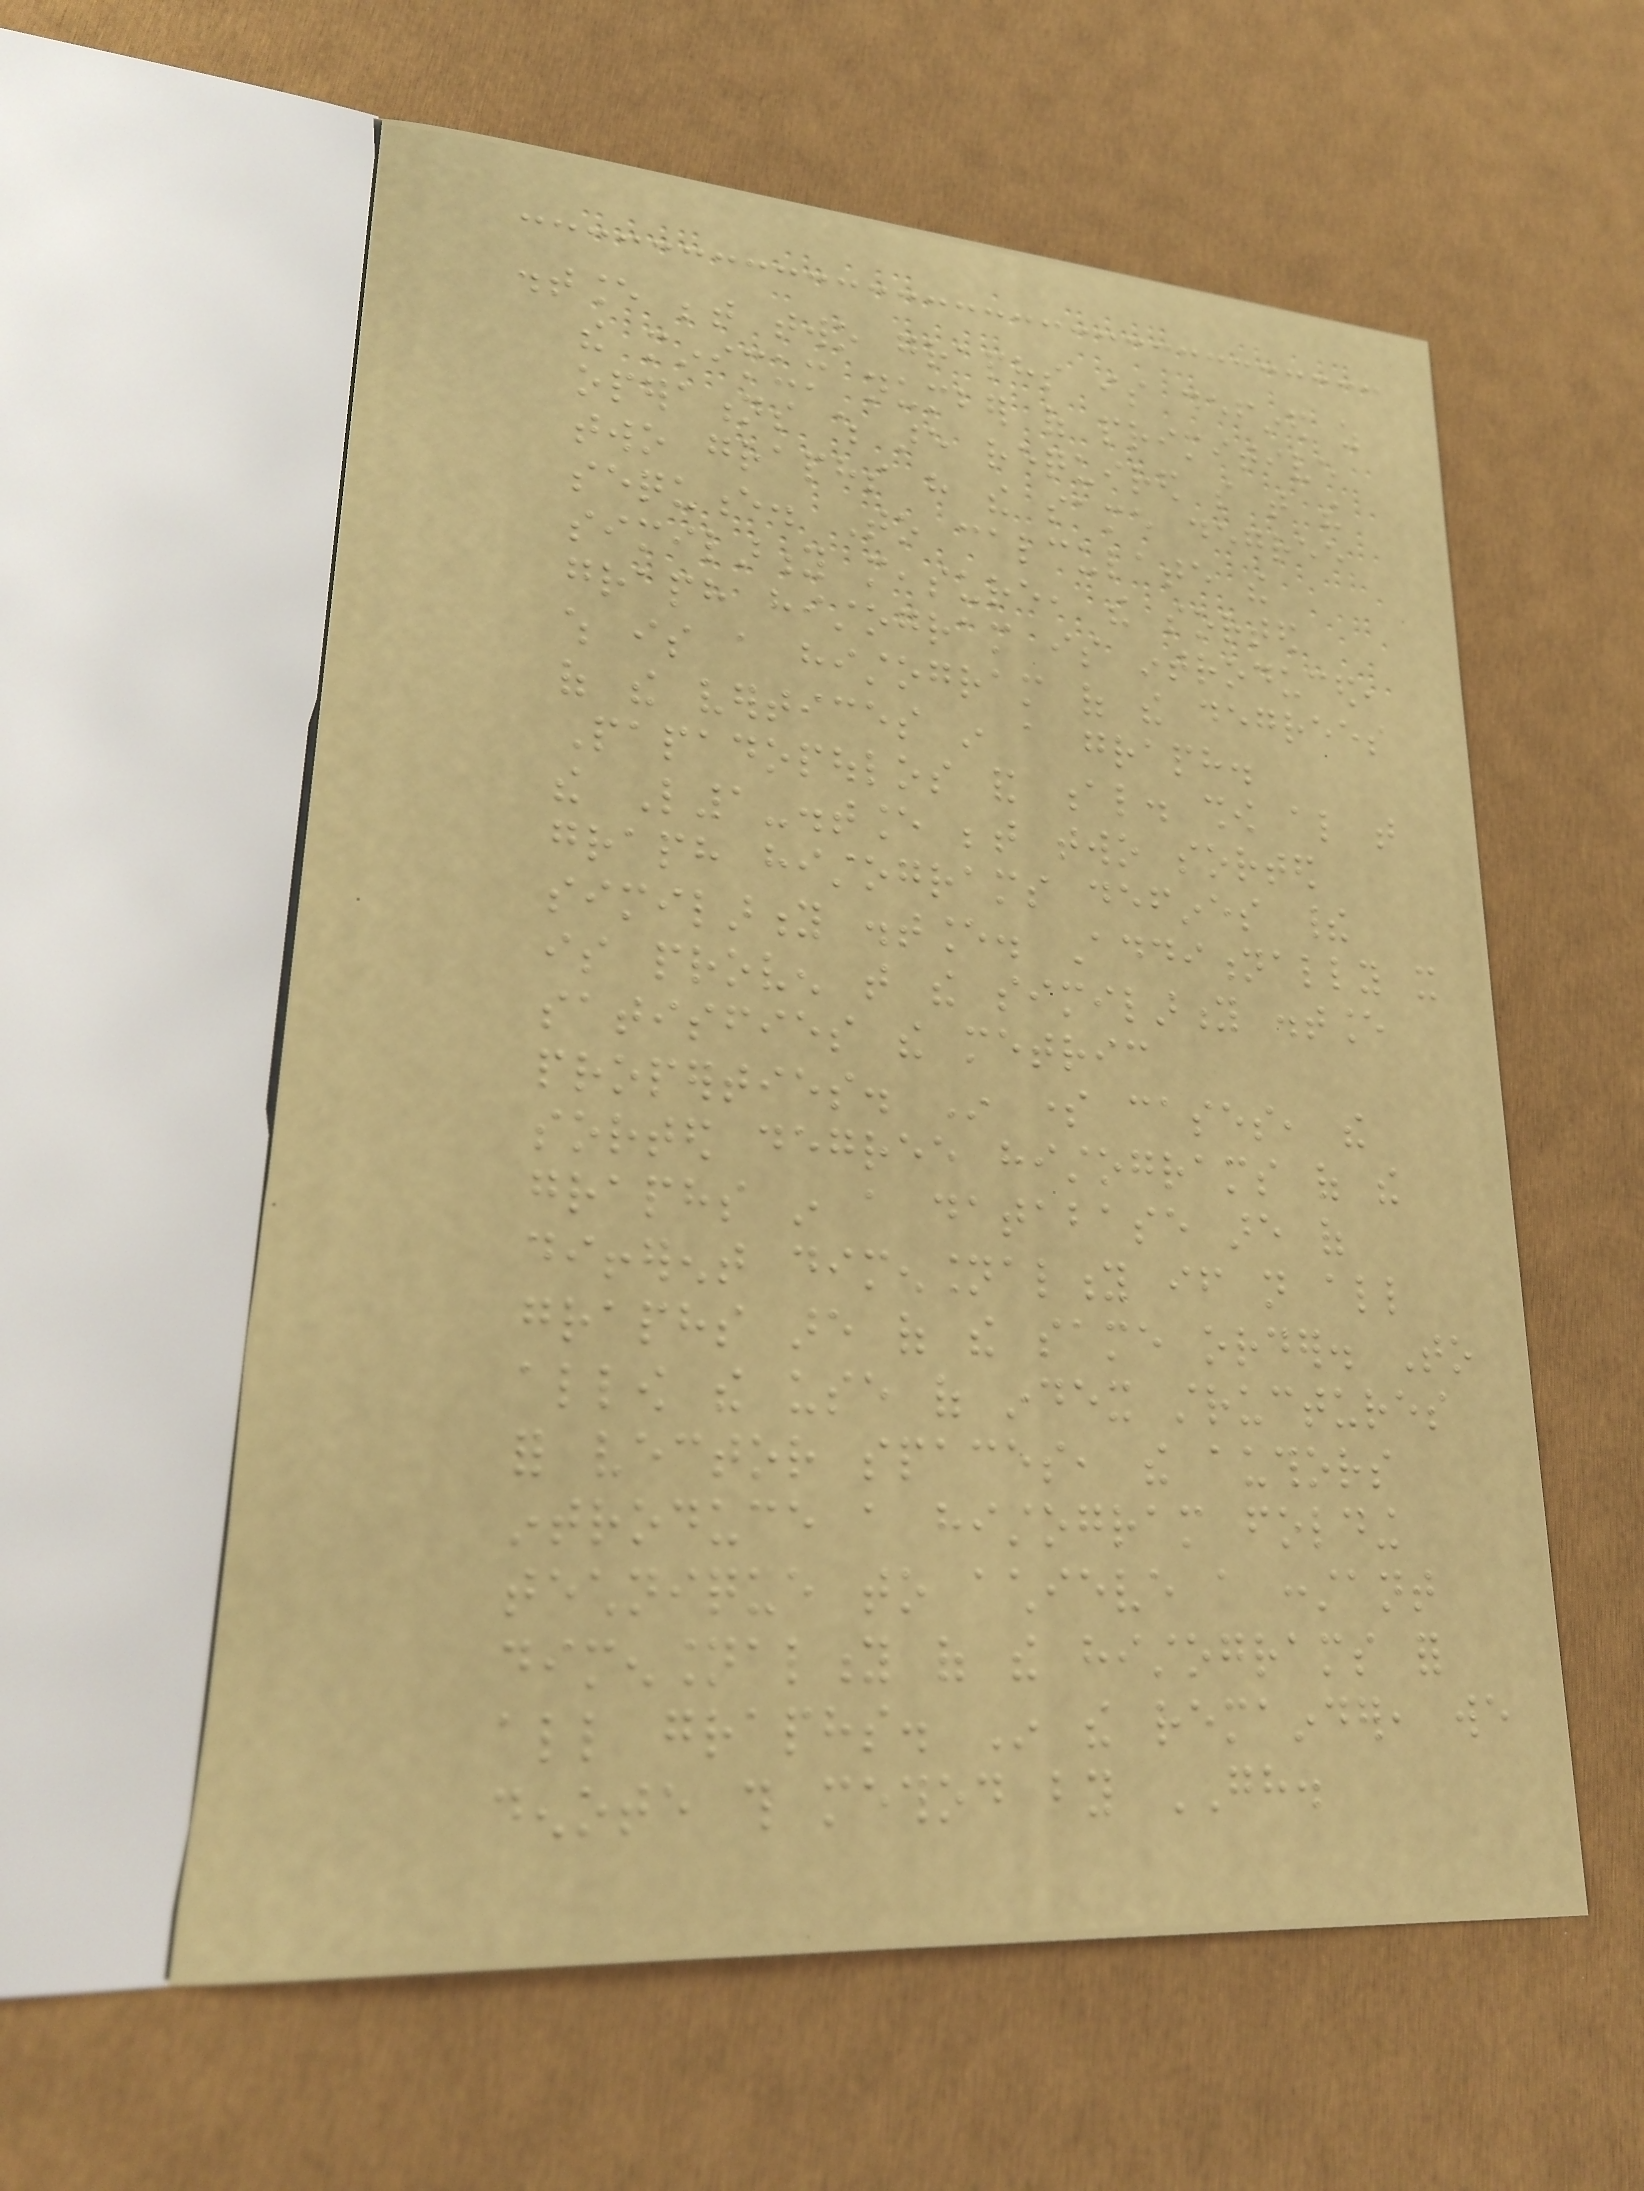distance between two graphs is defined as
the minimum number of primitive
operations which are required so that the
two graphs have the same degree
sequence. To calculate the
similarity measure, the sorted
graph histogram is introduced,
which is a histogram of the degrees
of the vertices in a graph.
Papadopoulos and al. show also that
the L1-distance between two sorted
graph histograms defines their
similarity distance. Additionally it
is proven that the similarity distance
satisfies the metric
properties. In some cases, the
sorted degree histograms of the
graphs in a database are of
different dimensionality if not all
graphs are of the same order. To
allow the use of index structures
for vector spaces, the authors
introduce a histogram folding
technique to achieve a constant
dimensionality of the histograms for
all graphs. In the remainder, we
denote this method by GH.
